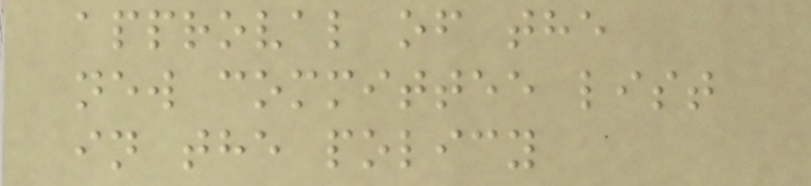approval of the
new committee list
in the policy
